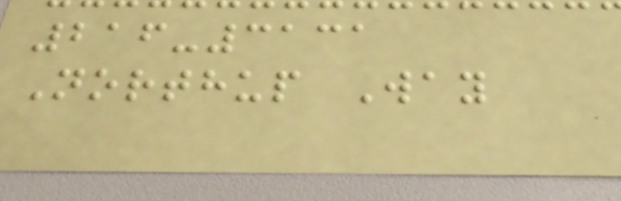216-3131
Northup Way
